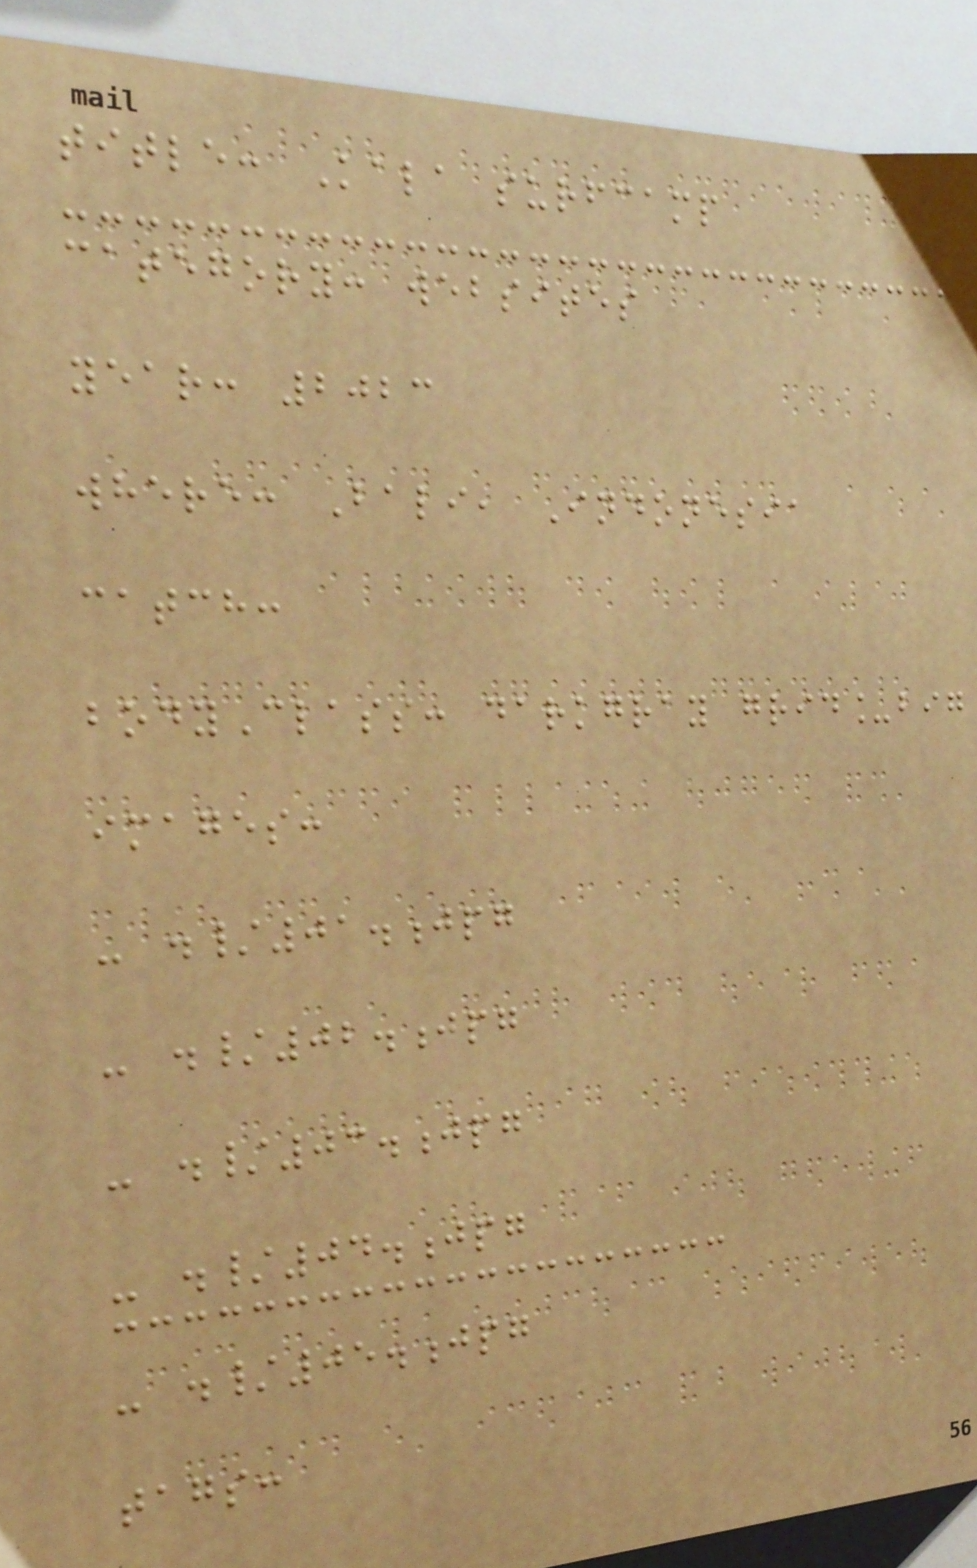title: Kala surfcamp
category: websites
year: 2023
where: Bali, Indonesia
catch:
bodyClass: darkgray grid_big
images:
- ./01.jpg
- ./02.jpg
- ./03.jpg
- ./04.jpg
- ./05.jpg
tags:
